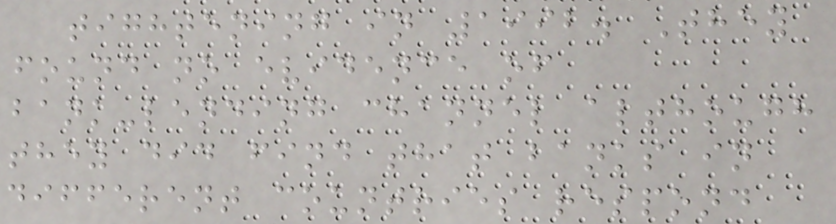tightening in 1992. They
found no evidence of
bank-lending channel although
they did find that banks in
different countries respond
